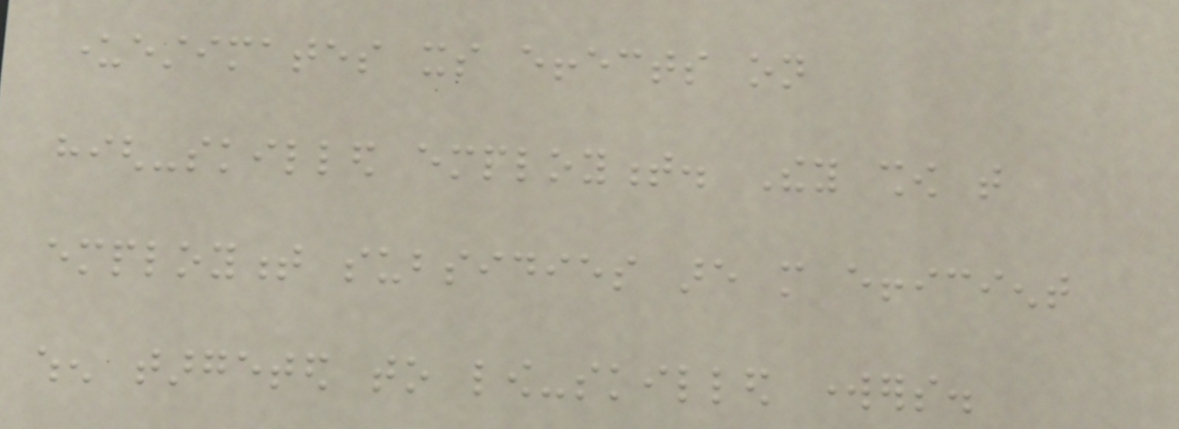underestimates its effects on
high-skilled employment. They show that
employment subsidies are more efficient
when targeted to low-skilled workers.
